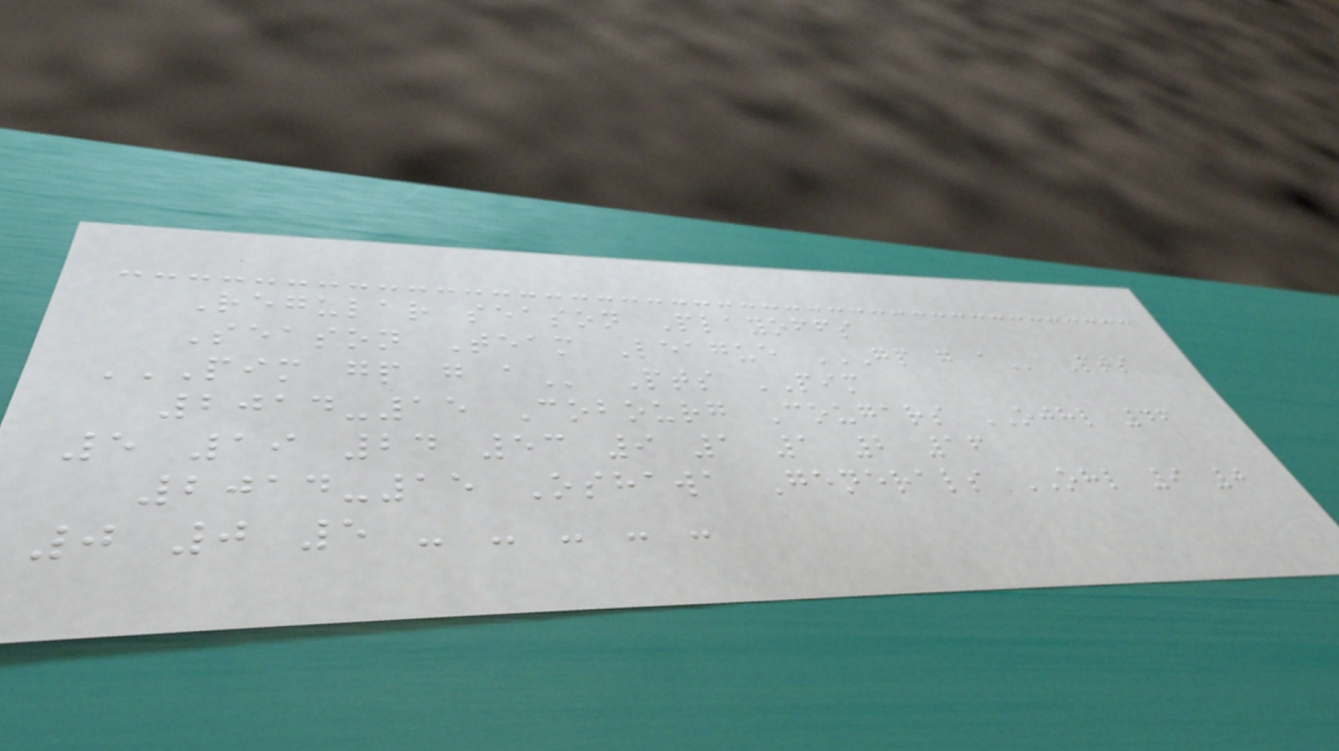Regular season Playoffs
Season Team League GP G A Pts
PIM GP G A Pts PIM
2014-15 Cobourg Cougars OJHL 46
5 19 24 53 9 1 1 2 16
2014-15 Oshawa Generals OHL 9 0
0 0 5 - - - - -
